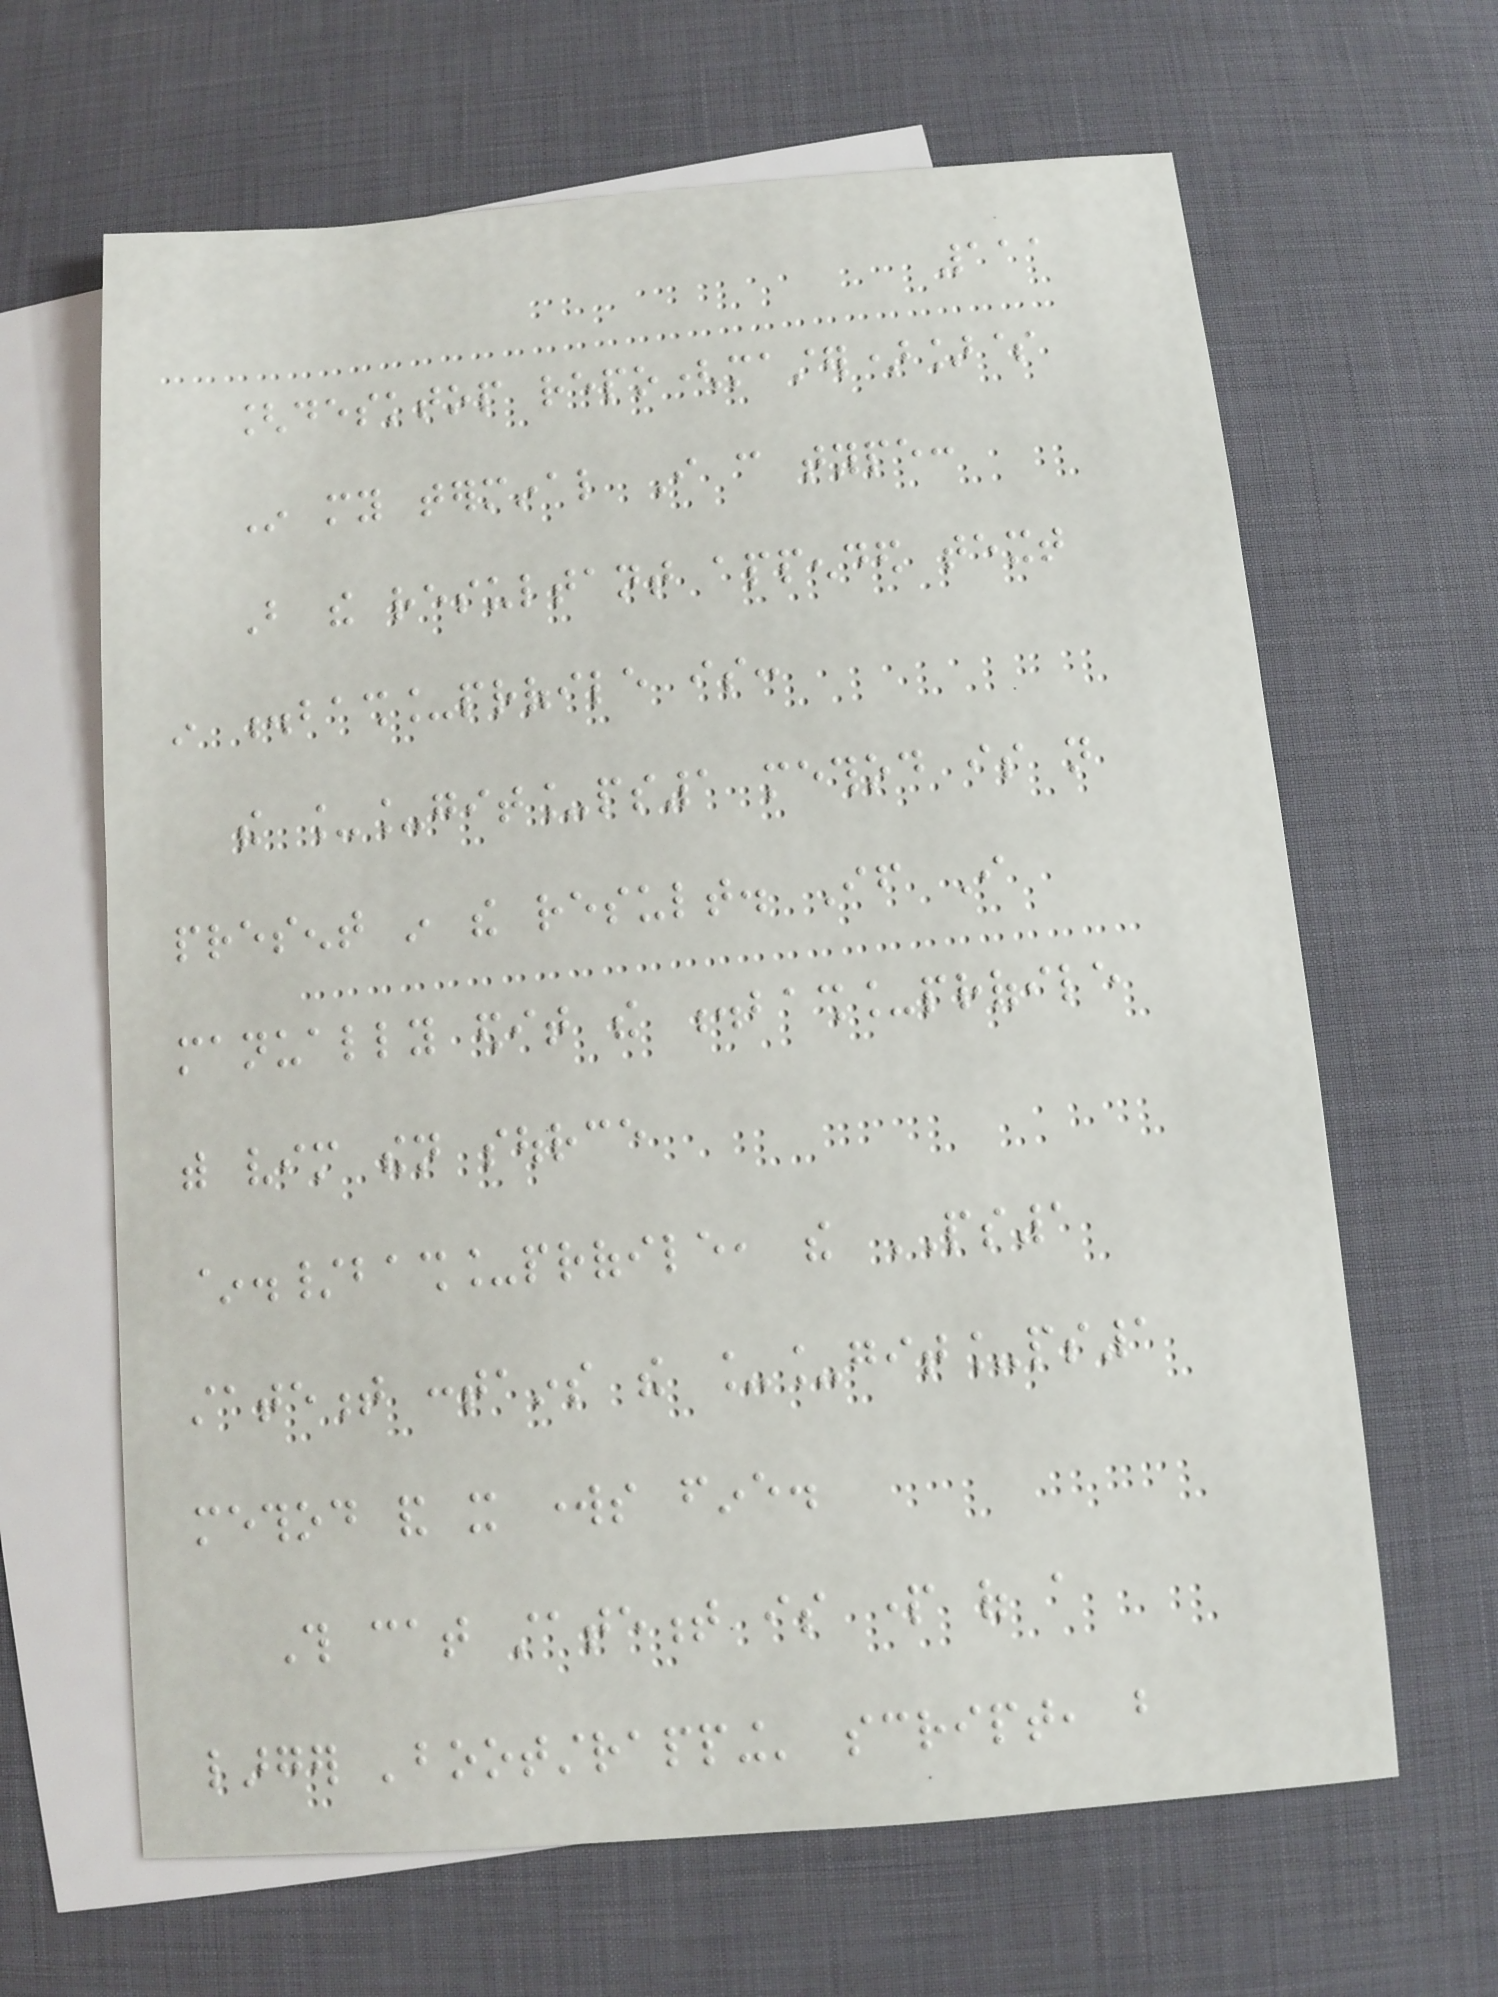111
[desktop repo(master)]$
In my terminal I can type:
But the resultant appended text
in .bash_profile is:
the __git_ps1 method is not
present in the result. If I
manually edit the .bash_profile
with vim then source
~./bash_profile, the PS1
statement contains the __git_ps1
method and it works fine.
This cat statement is part of a
larger 'bootstrapping' script, but
